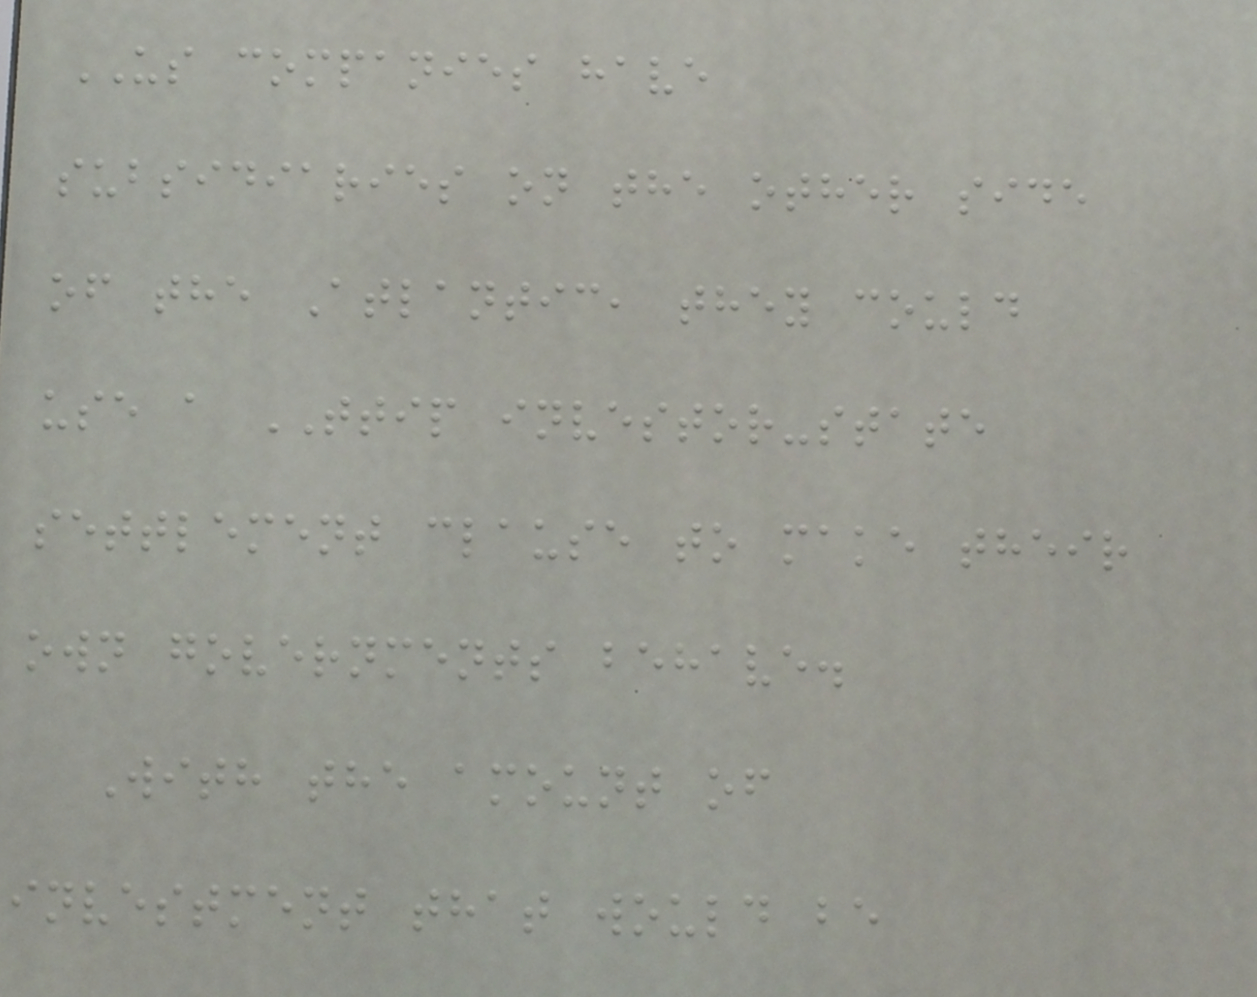US companies have
subsidiaries on the other side
of the Atlantic, they could
use a TTIP investor-state
settlement clause to make their
own governments behave.
With the amount of
investment that would be
